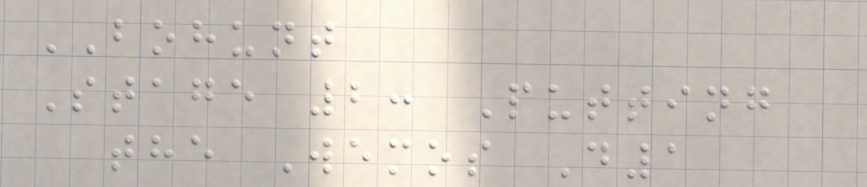BOHUNT
Stage 2: Putting
the Wemos D1
